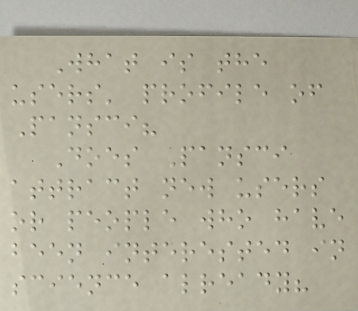What is the
users' profile of
Pansci?
Does Pansci
attract new users
or people who have
been interested in
science already?
